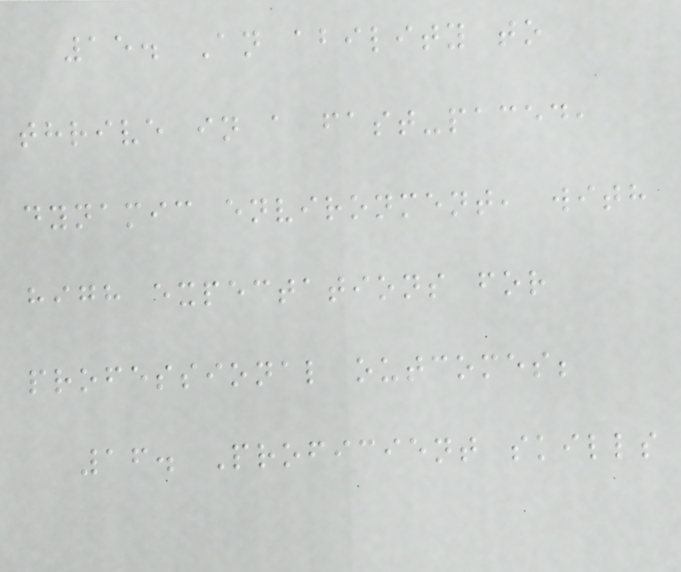15. An ability to
thrive in a fast-paced,
dynamic environment, with
high expectations for
professional outcomes;
16. Proficient skills
